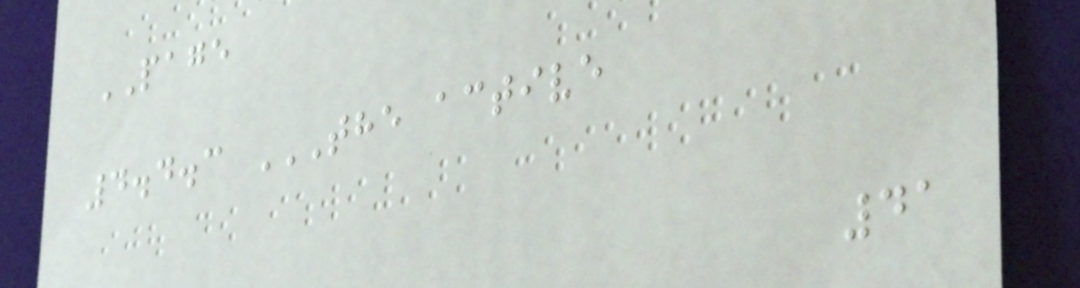PAGE
4.4.3 THE ACTIVE
41
